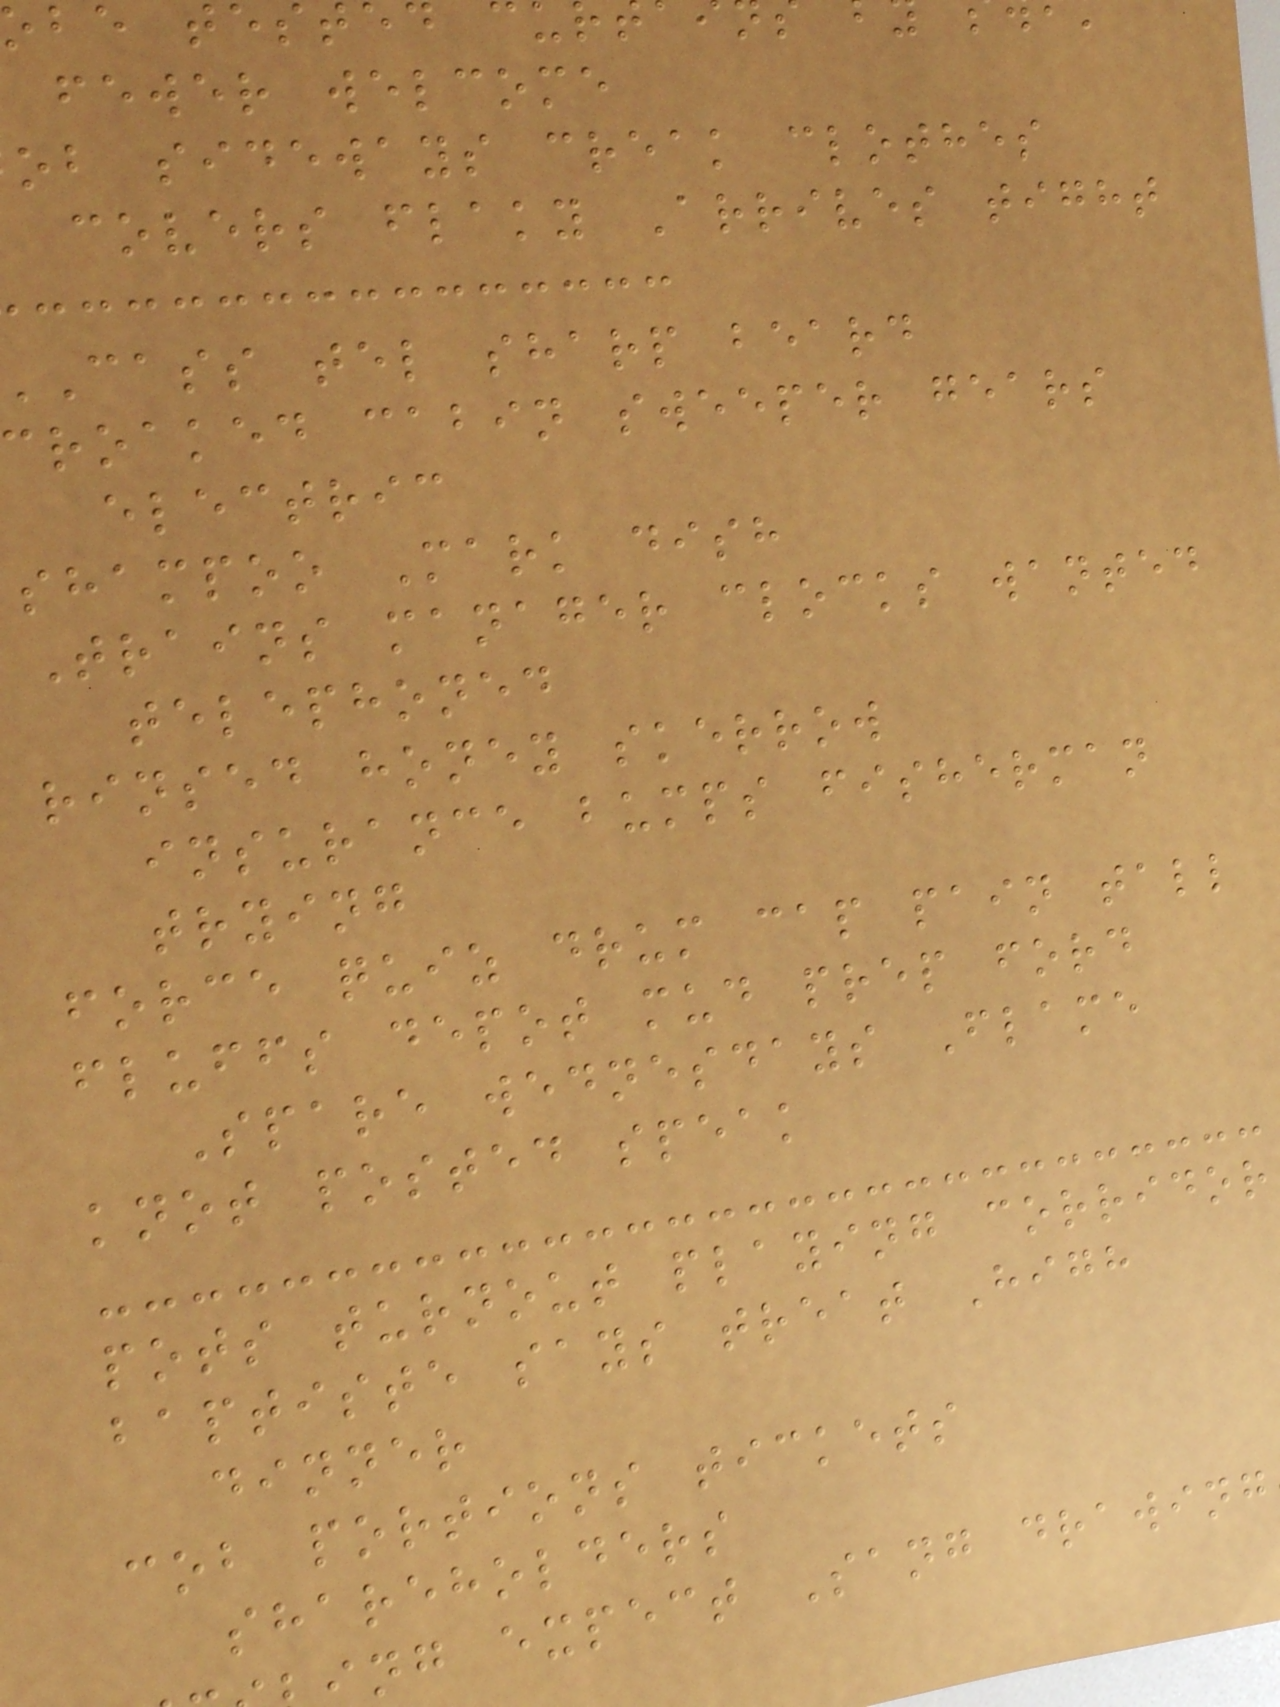be teste
fewer welcome
ob sideways creak clothes
covers flaky Arrives tight
cass tel sharp beard
croaked cabin sweeper gears
electric
shampoo Mark dish
Trains manager clocks wanted
telephoned
rinsed honey skerrow
insurance bumps fisherman
trying
force quiz drum cap pain tall
fluffs depot mud prep ford
Spare wednesdays Flame
knot posted speak
pots turnout playing corridor
baptiste says treat High
dinner
cob portions tickets
shareholders
ng expect Sang drawing
